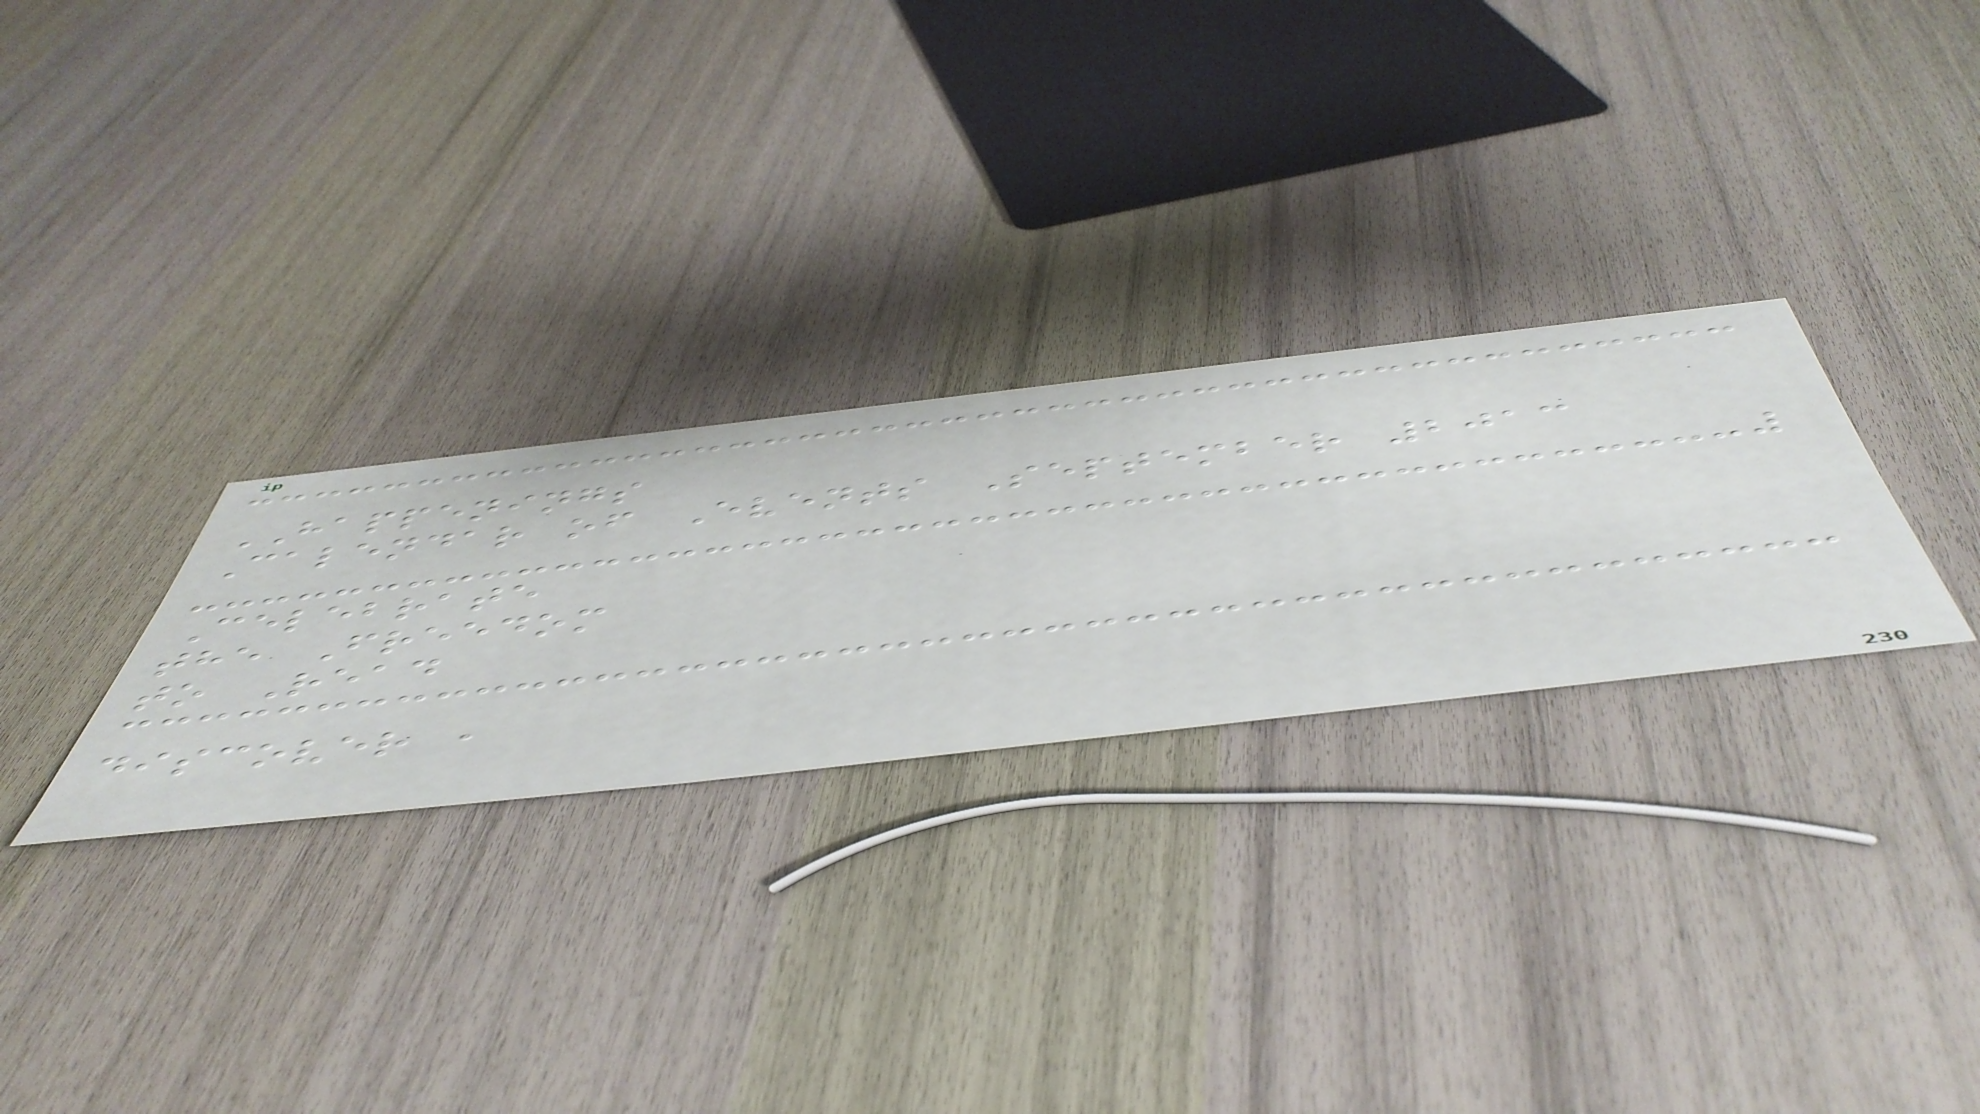HAPPENINGS
Calendar of Events September 2013
Celebrate
the Freedom
to Read
discover ,
